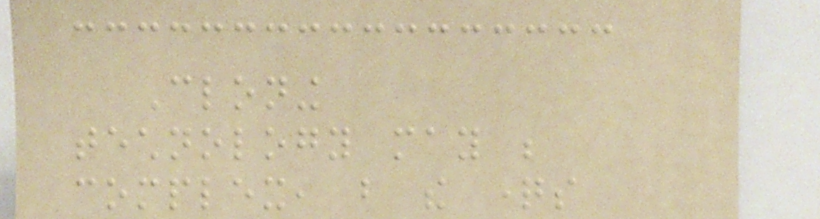Cloning
technology may be
complex, but the questions
